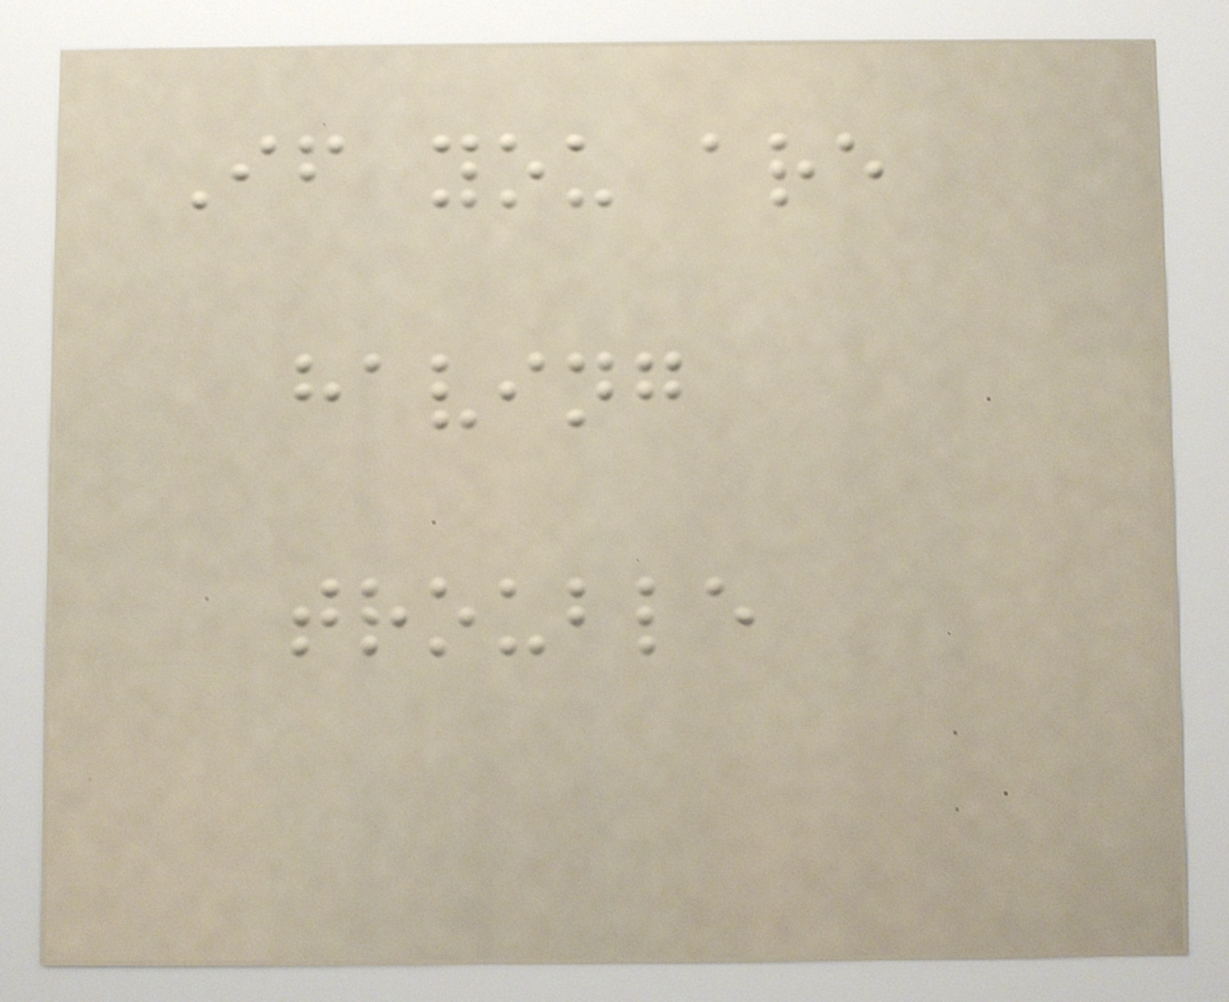If you are
having
trouble
